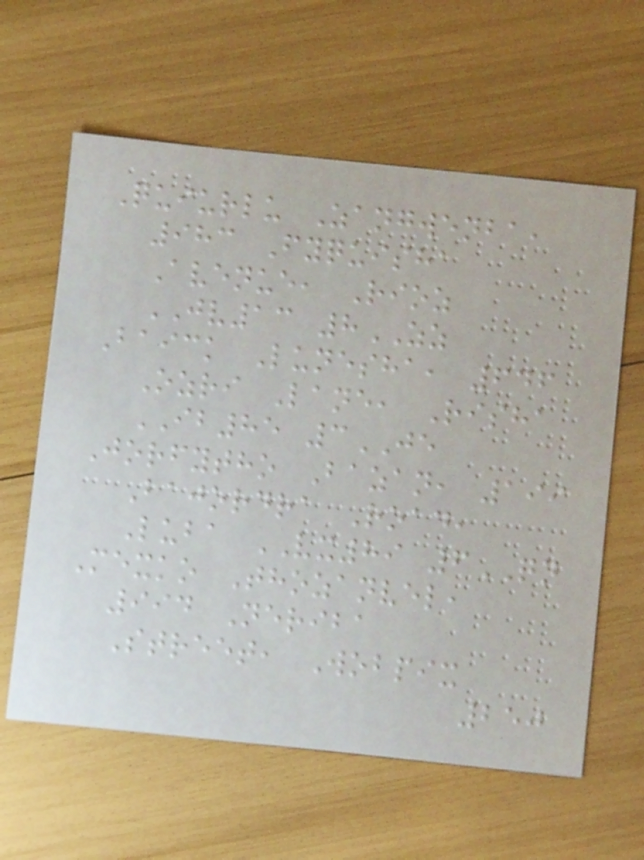Quiurlu Zangwenba,
983 Fyquisha
Avenue, Rioz
JV13 8ZZ
Baick Lunesha, 646
Ozri Lane, Risha
IB85 3JE
Jorfytho Bazan, 199
Bajordra Road,
Luba VX89 6QN
Mexko Thozanvel,
994 Neriba
Street, Wobpix
250
